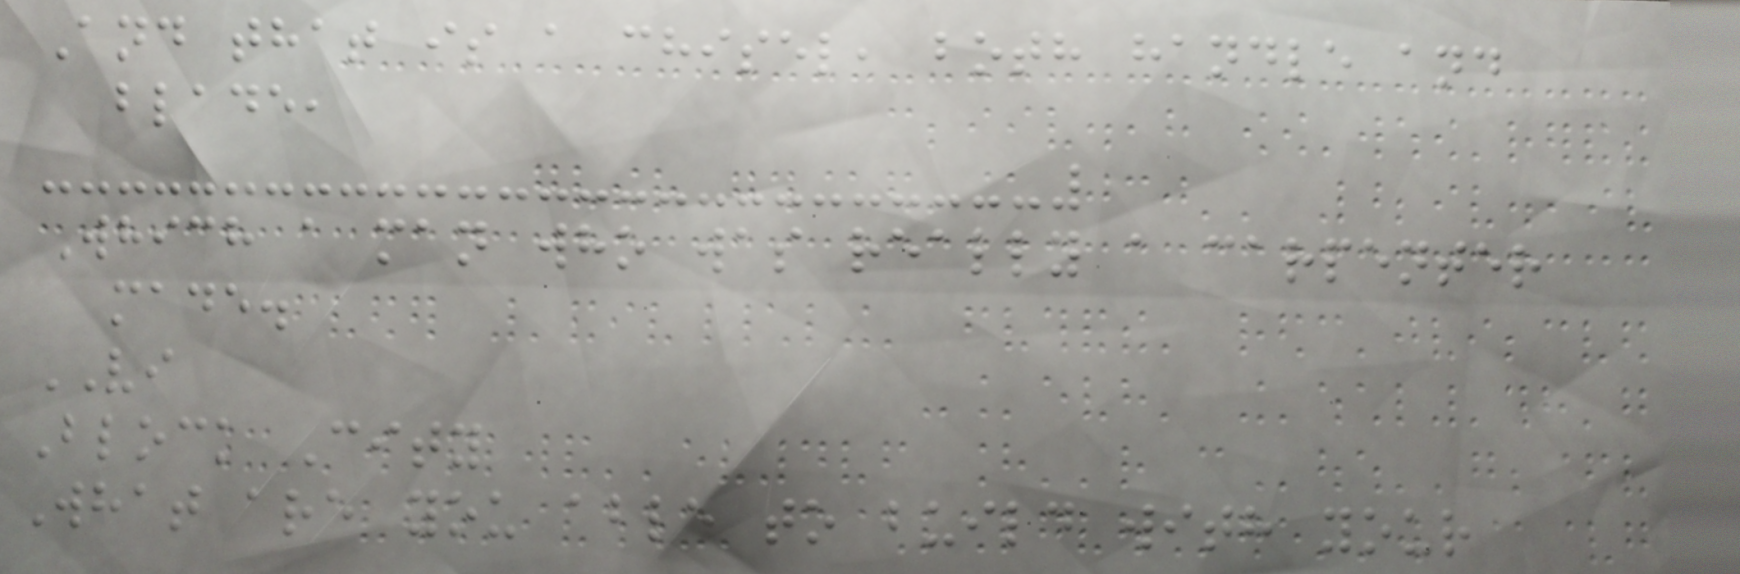And that is a chisel, both handle and
blade,
Which a man who was really a carpenter
made.
VI
Block City
What are you able to build with your
